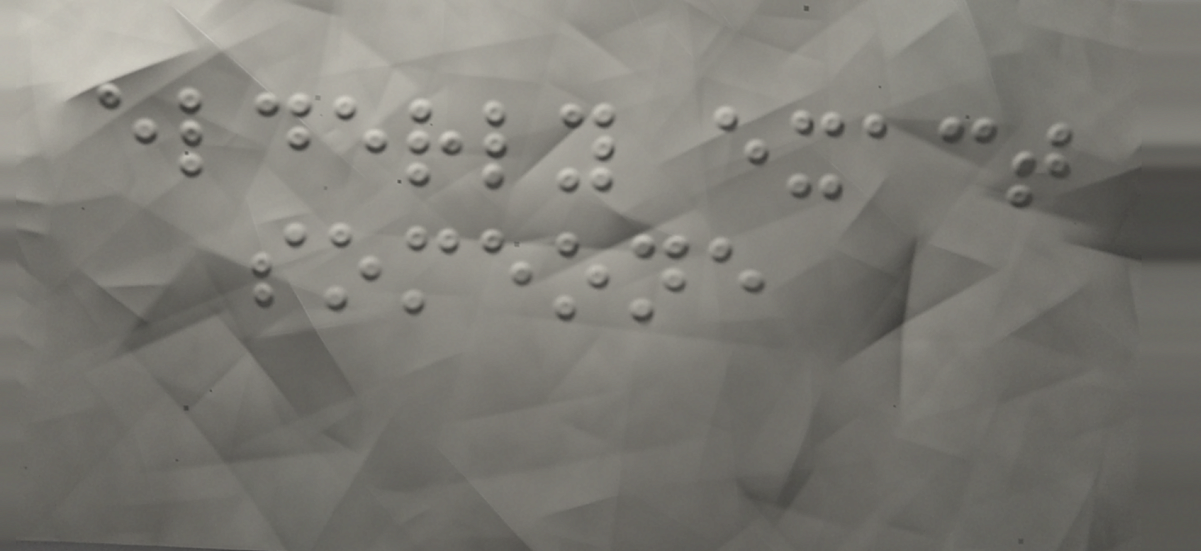elderly exact
someone
